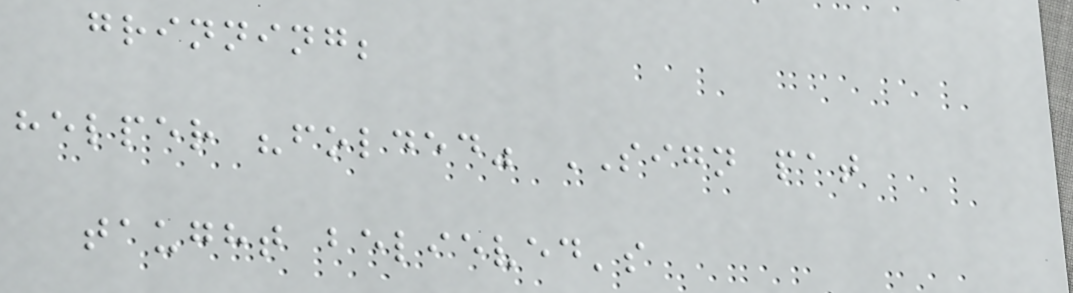grinning;
helper "folded" SIGN pat
taught believed's
